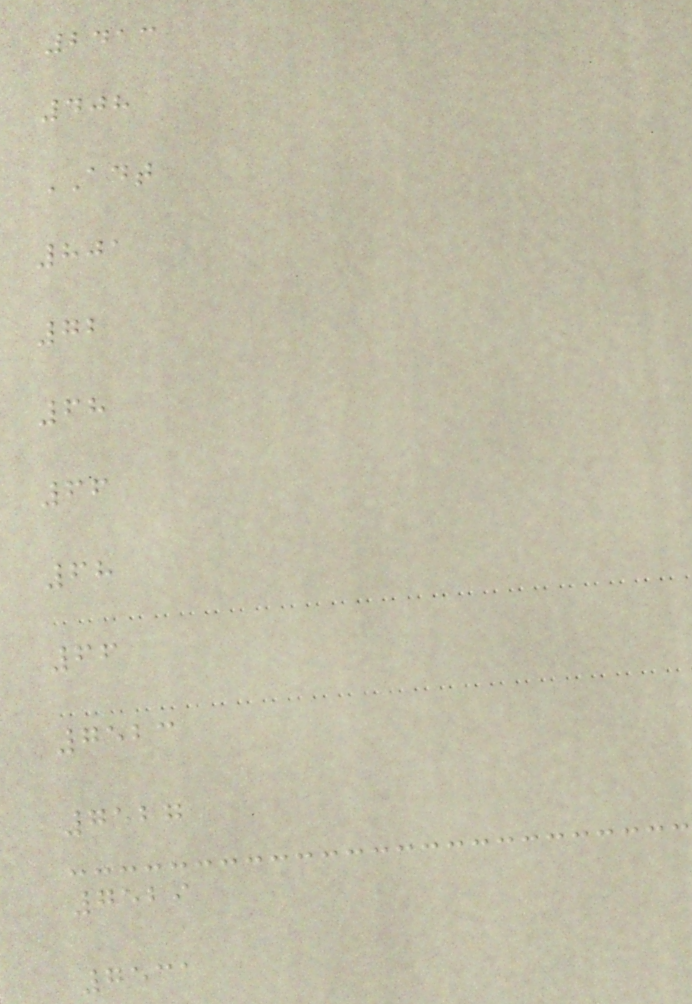2413
408
ADT
801
72
68
66
68
66
7523
7527
7529
7531
